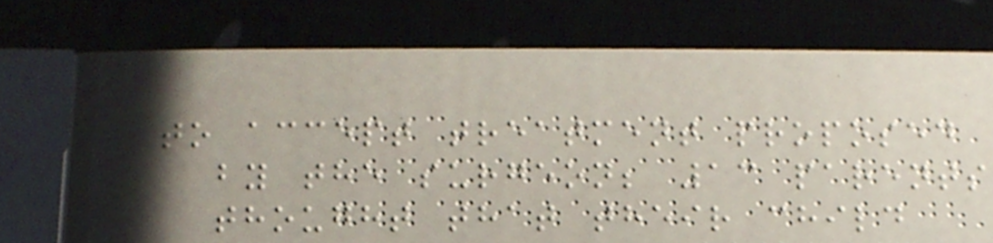to accept treatment proposed
by the surgeon; 13 parents
thought that their child
